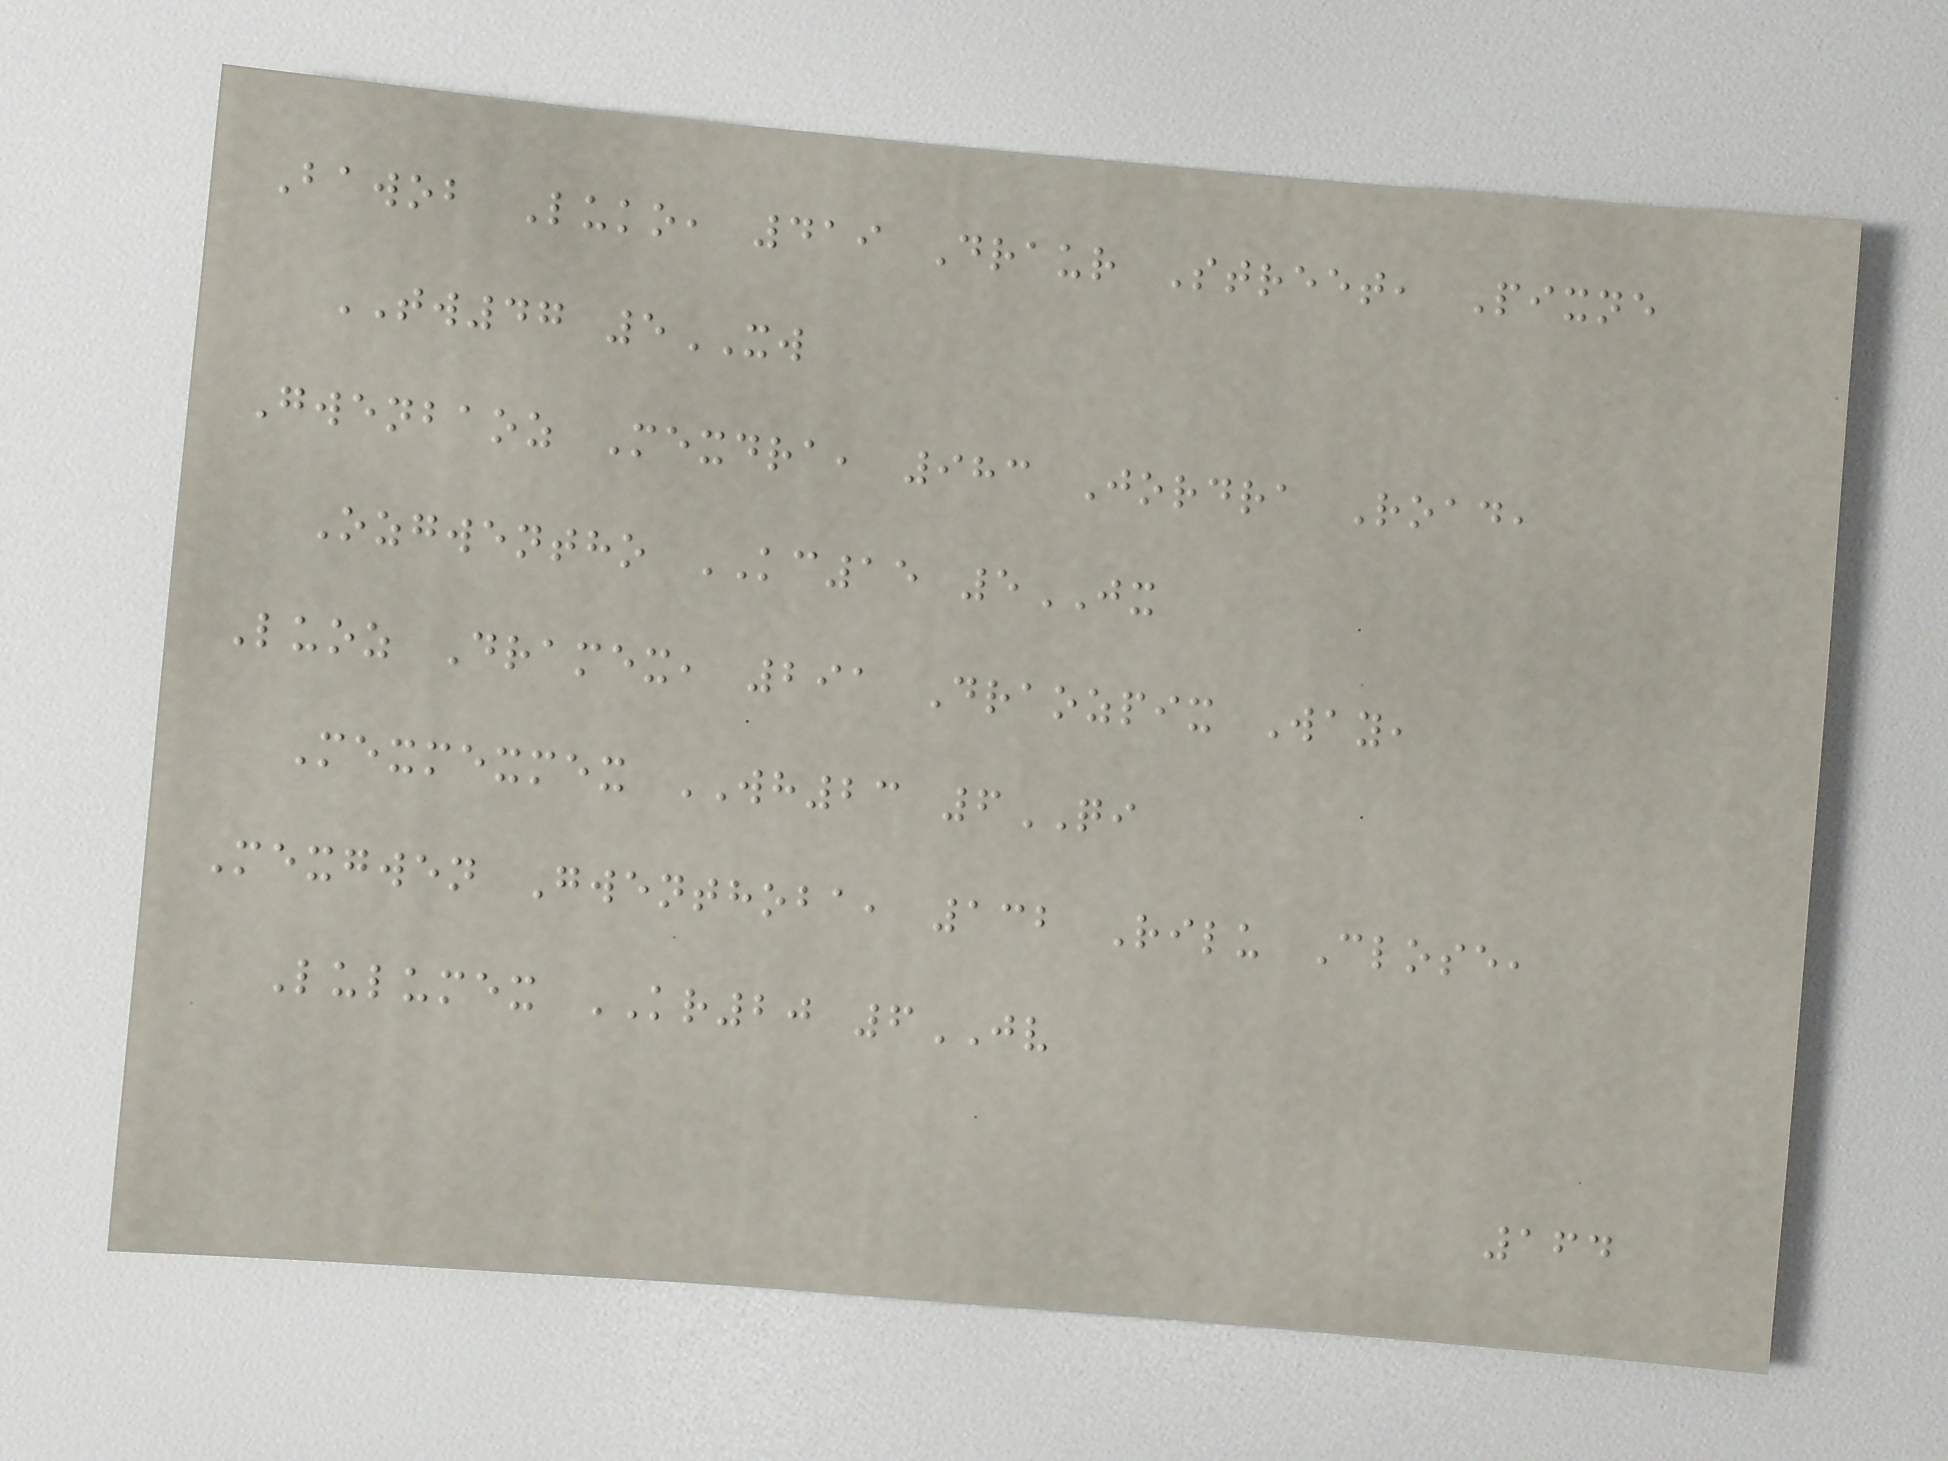Bawob Luko, 419 Draur Street, Pixne
TW47 5XW
Gwenbaoz Mexdra, 983 Jordra Road,
Ozgwentho KC15 5JX
Luoz Dramex, 291 Draozpix Way,
Mexmexmex WH23 6QI
Mexgwen Gwenthoba, 132 Rilu Close,
Lulumex KR20 6JV
164
